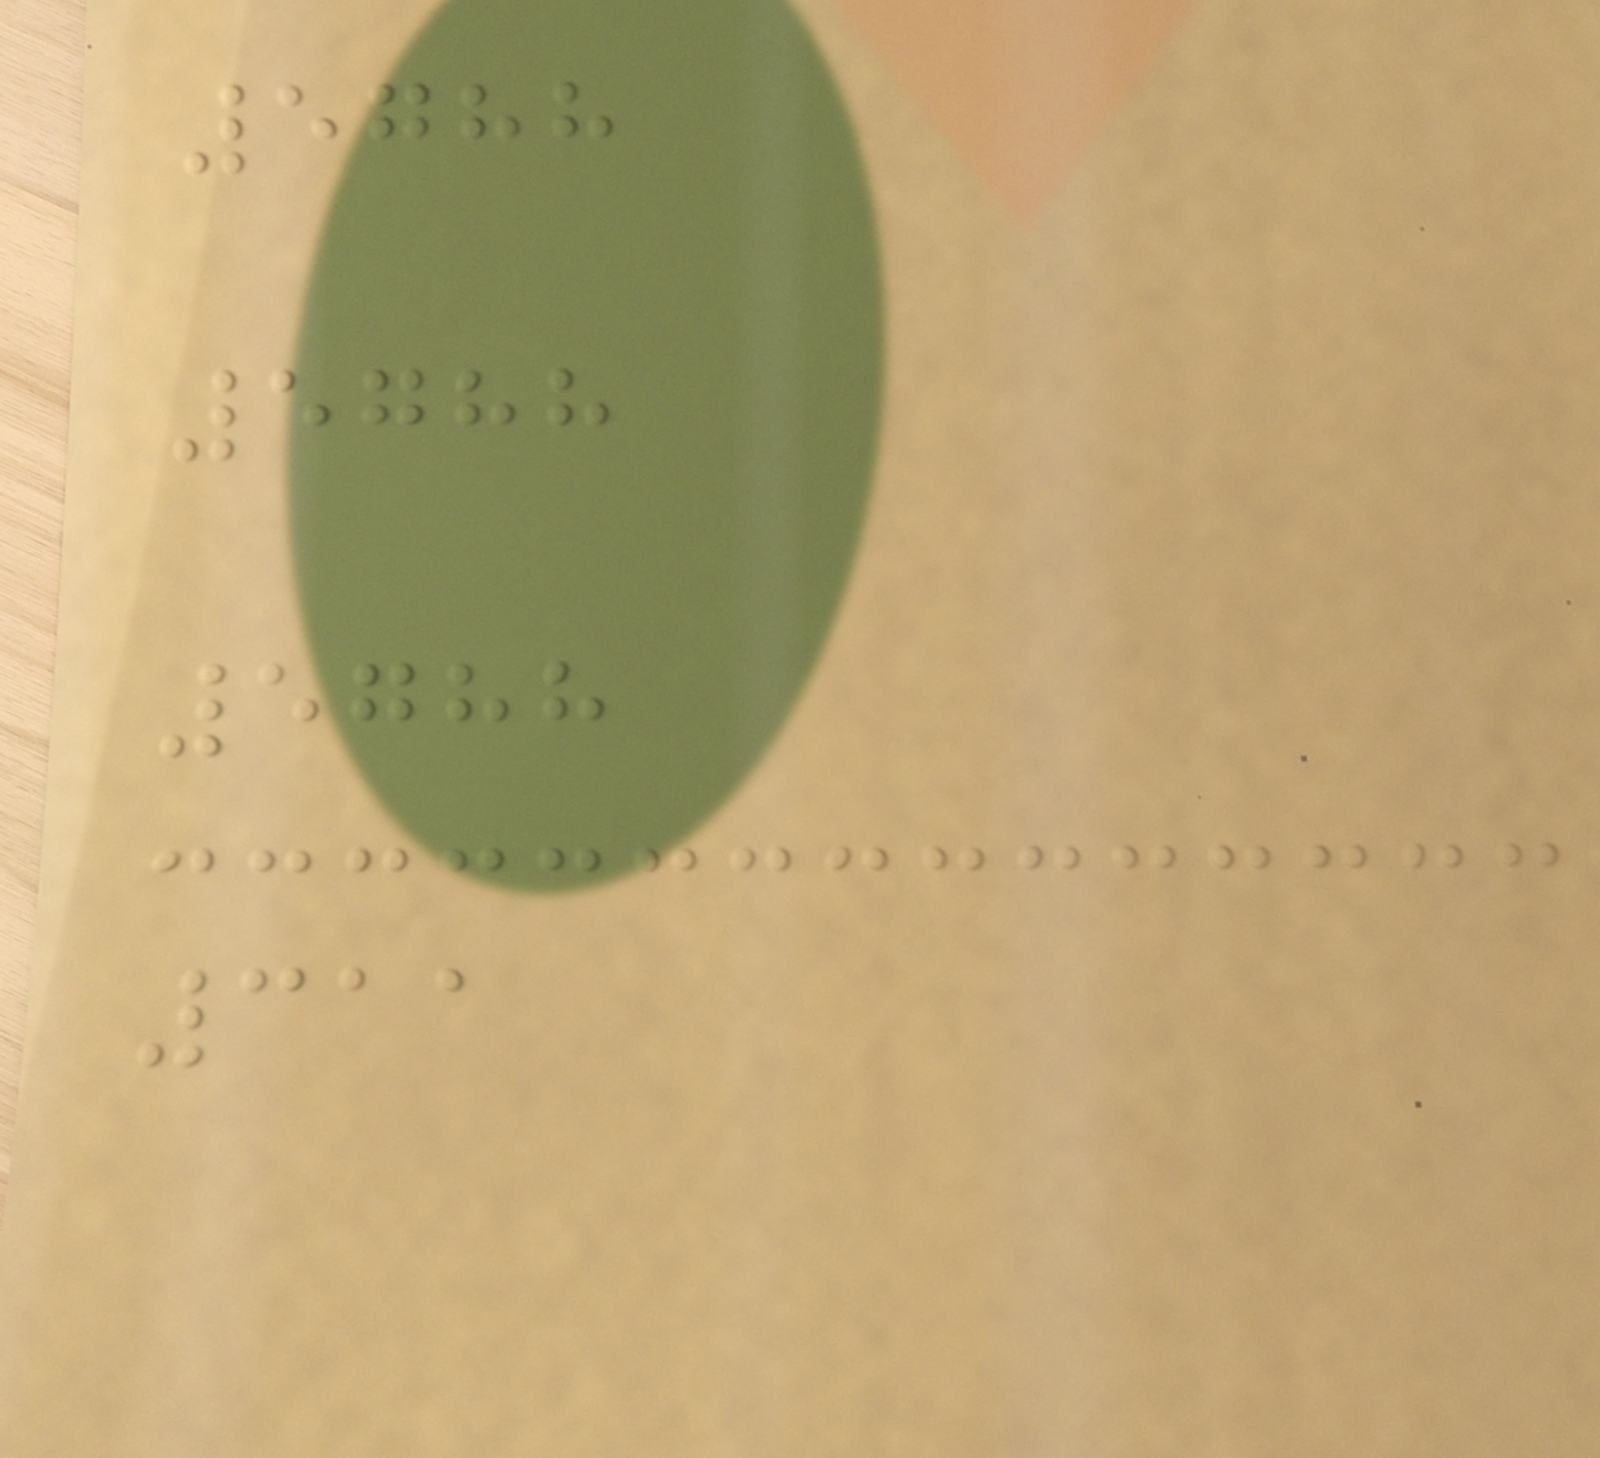5788
5788
5788
311
